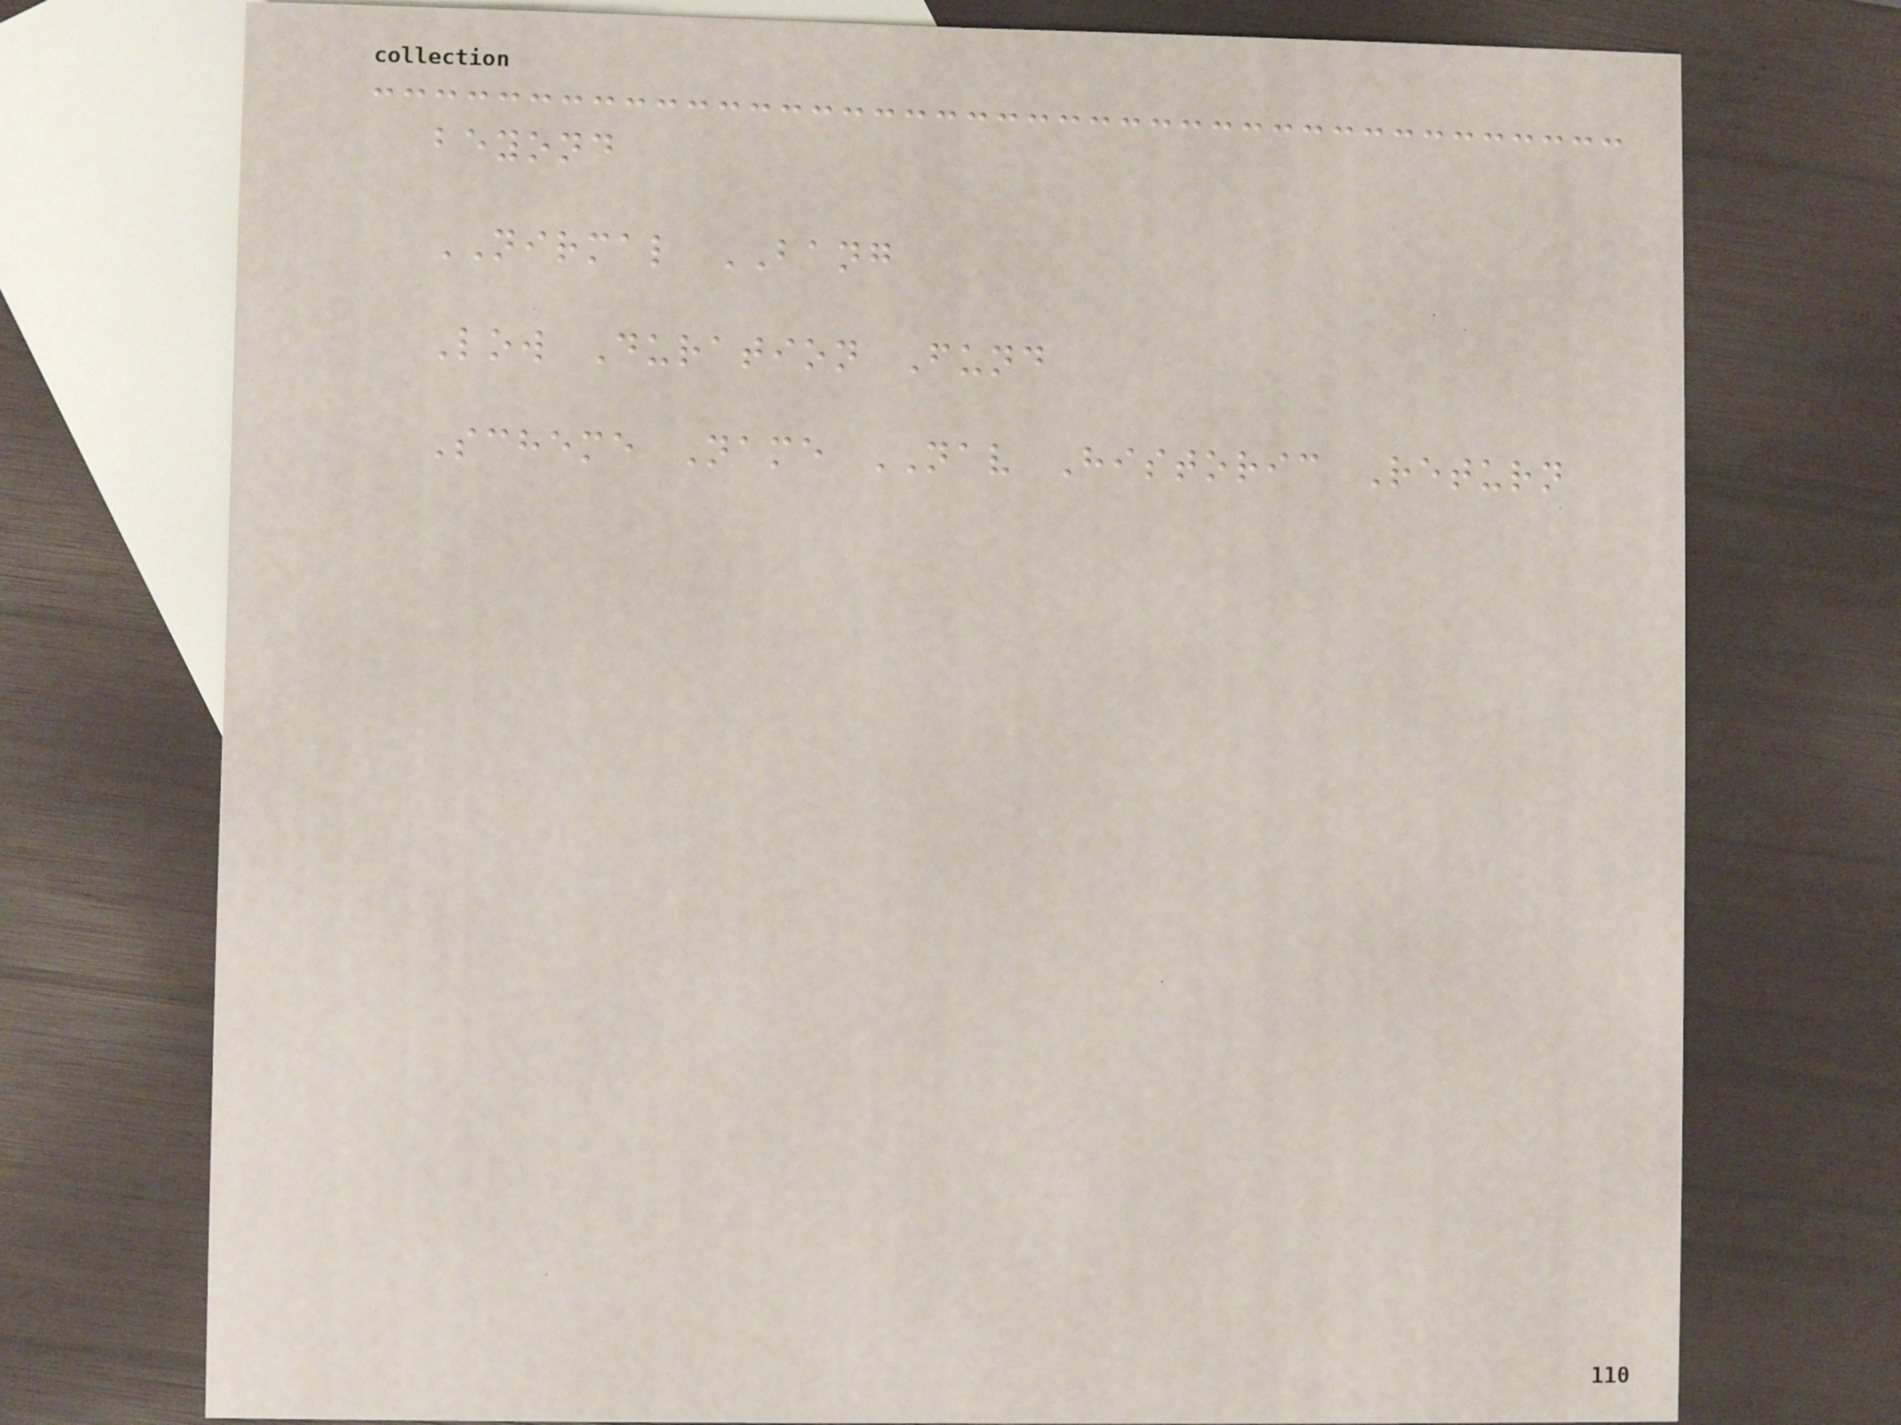beyond
NIRMAL BANG
Low Duration Fund
Scheme Name NAV Historic Return
